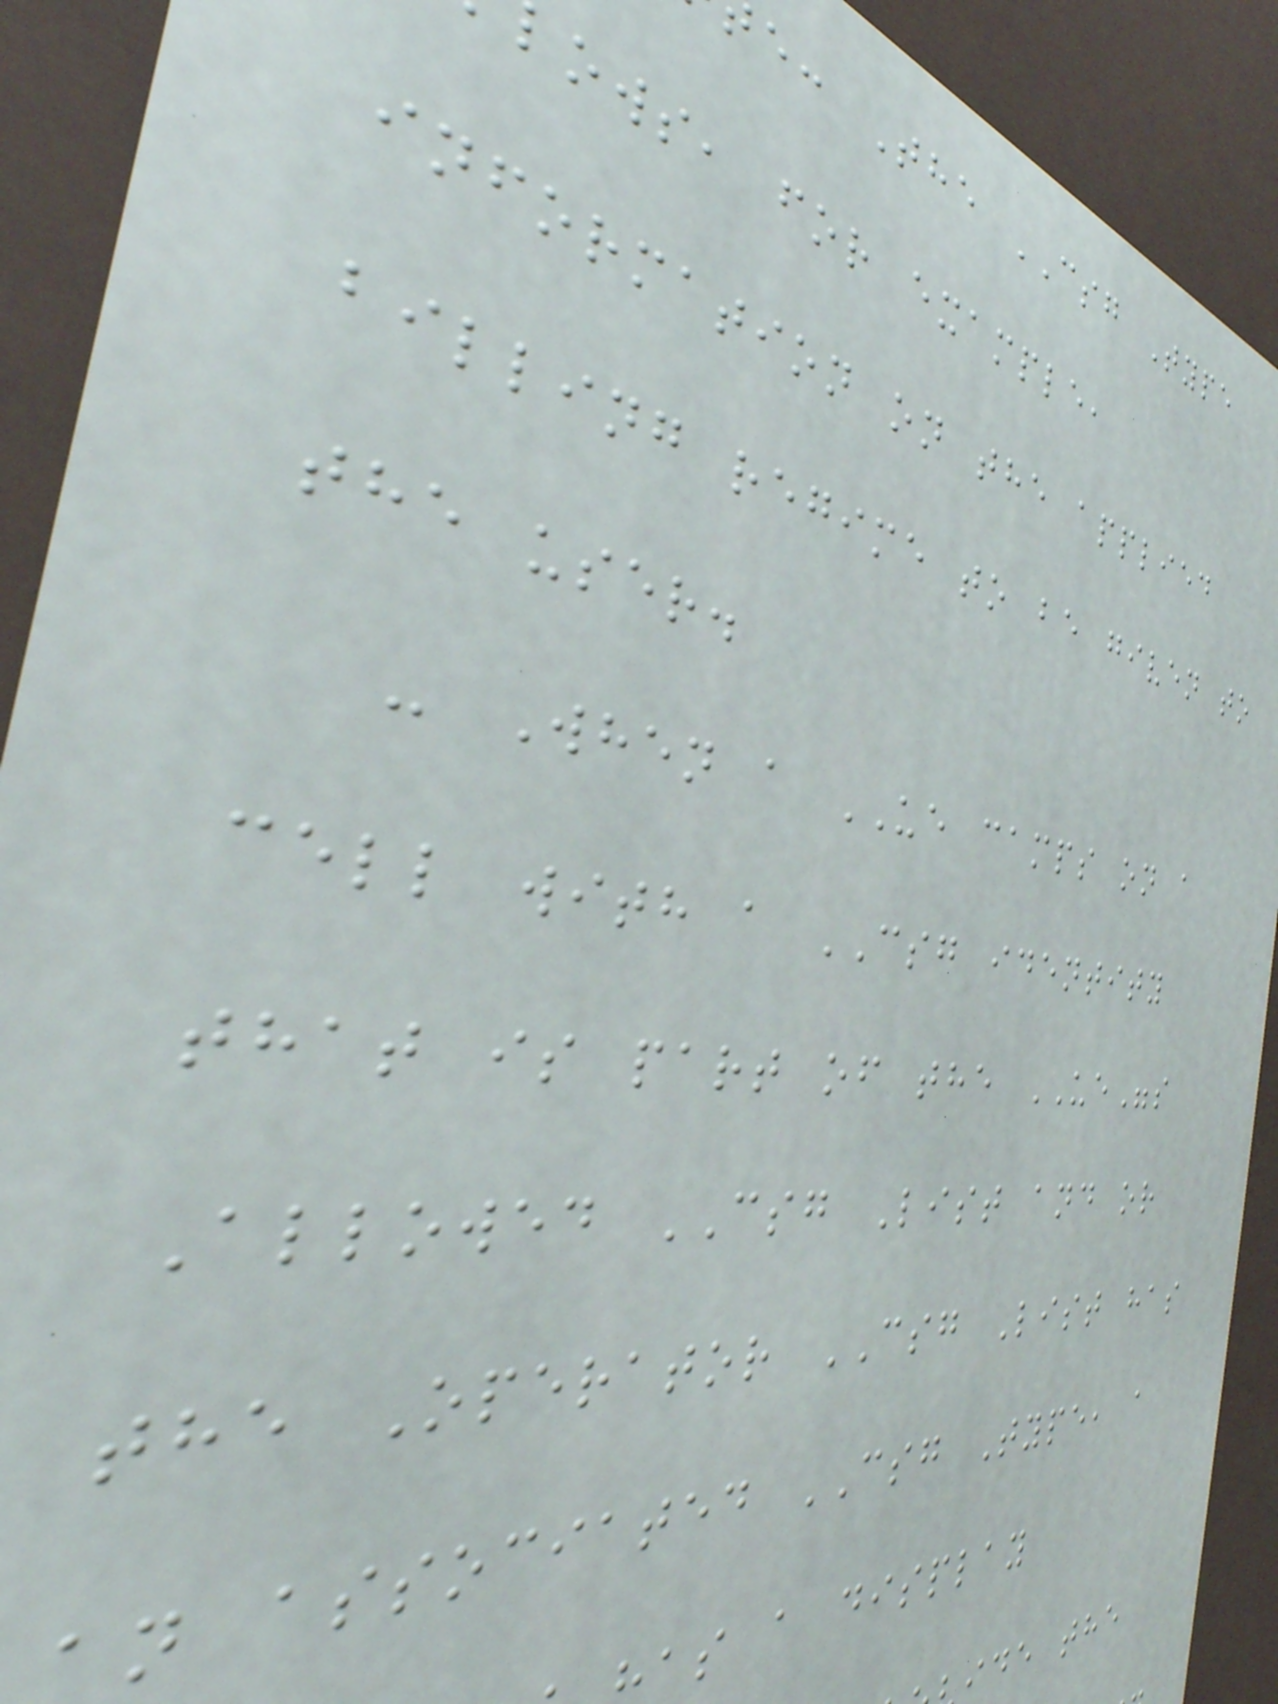e: The CSG Type
ows, for example,
information on the applied
billing regime to be given to
the user.
- When a UE camps on a
cell with a CSG identity
that is part of the UE"s
Allowed CSG List and or
the Operator CSG List has
n associated CSG Type, a
as a display
ide the
